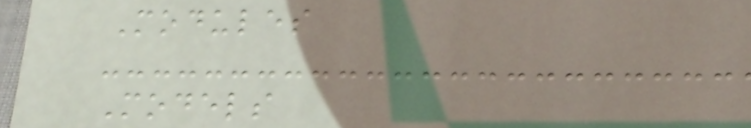Modules
Models
